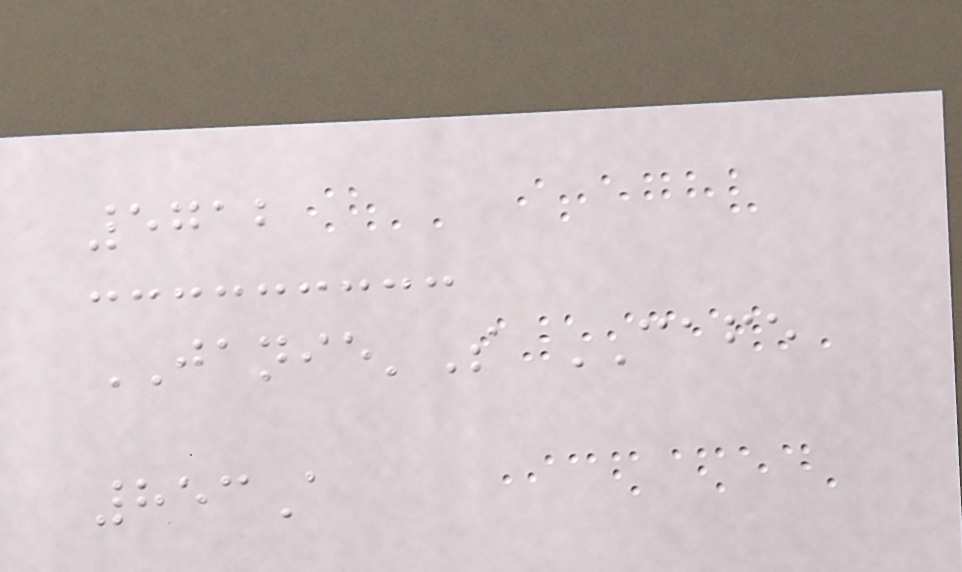5712
JANIE'S CAFE
853A
